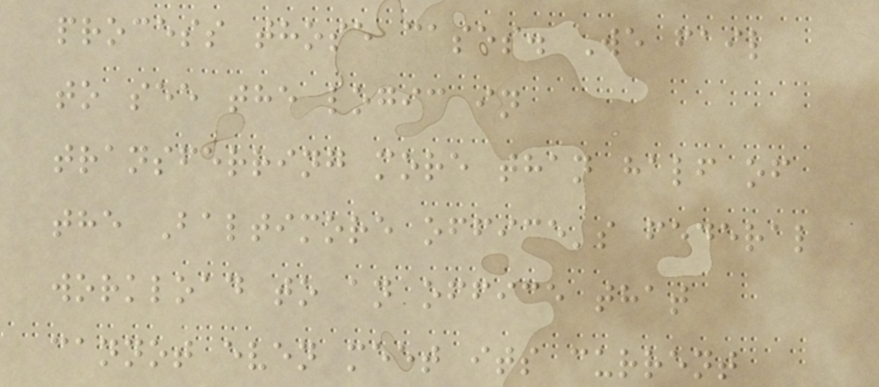process those cases. We fail
to see the logic in
transferring more than half of
the Baltimore office's federal
workload to an office that
cannot even meet its current
